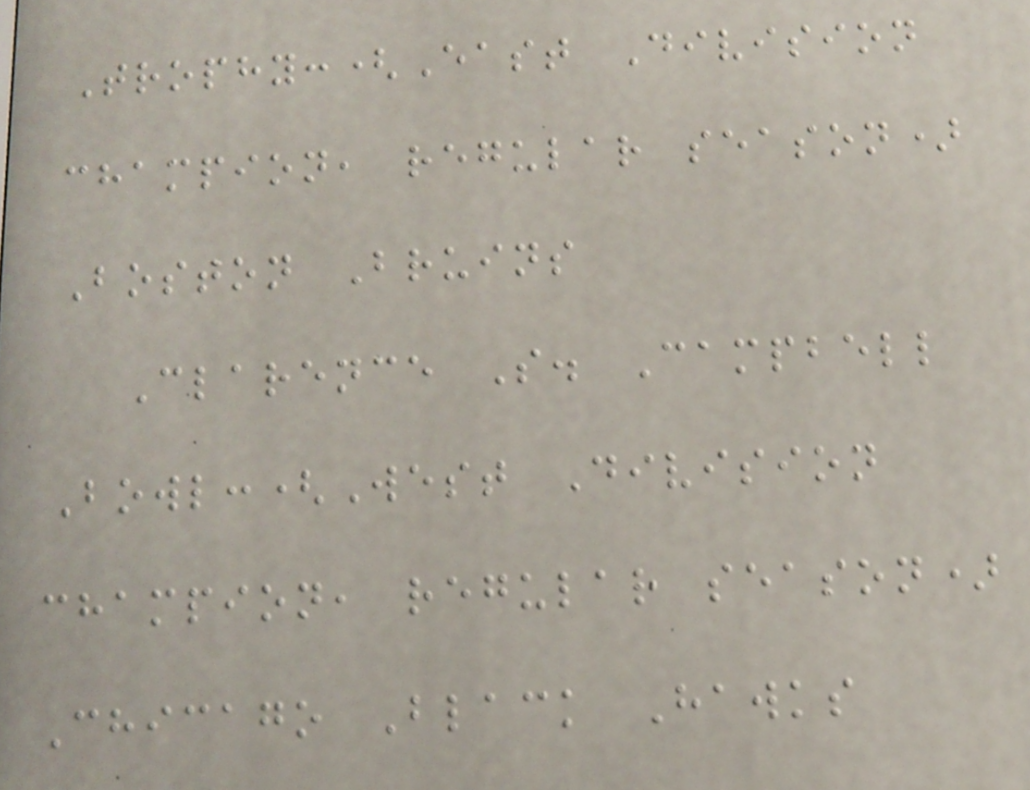Trophy:(East Division
champion, regular season)
Boston Bruins
Clarence S. Campbell
Bowl:(West Division
champion, regular season)
Chicago Black Hawks
